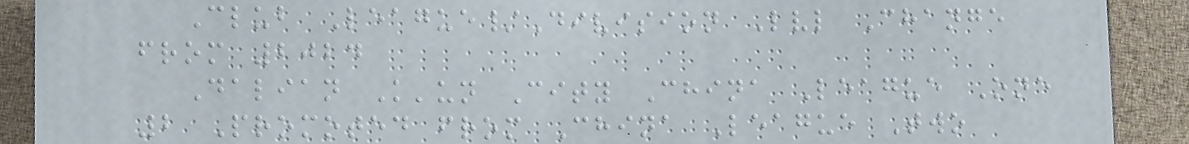Club League/Division Lvl Change
from 2024
Dalian K'un City China League One
2 Promoted from China League Two
